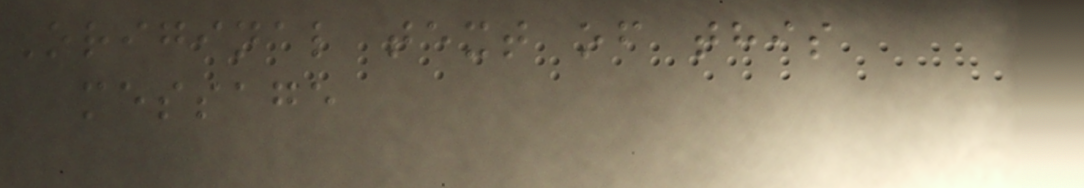Original text of this
message
